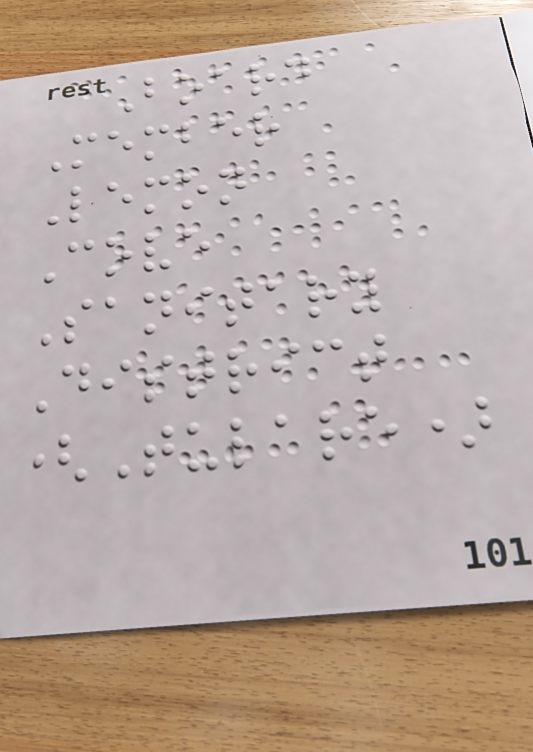Board
Member
Lemon
Cove
Sanitary
District
(Tulare)
